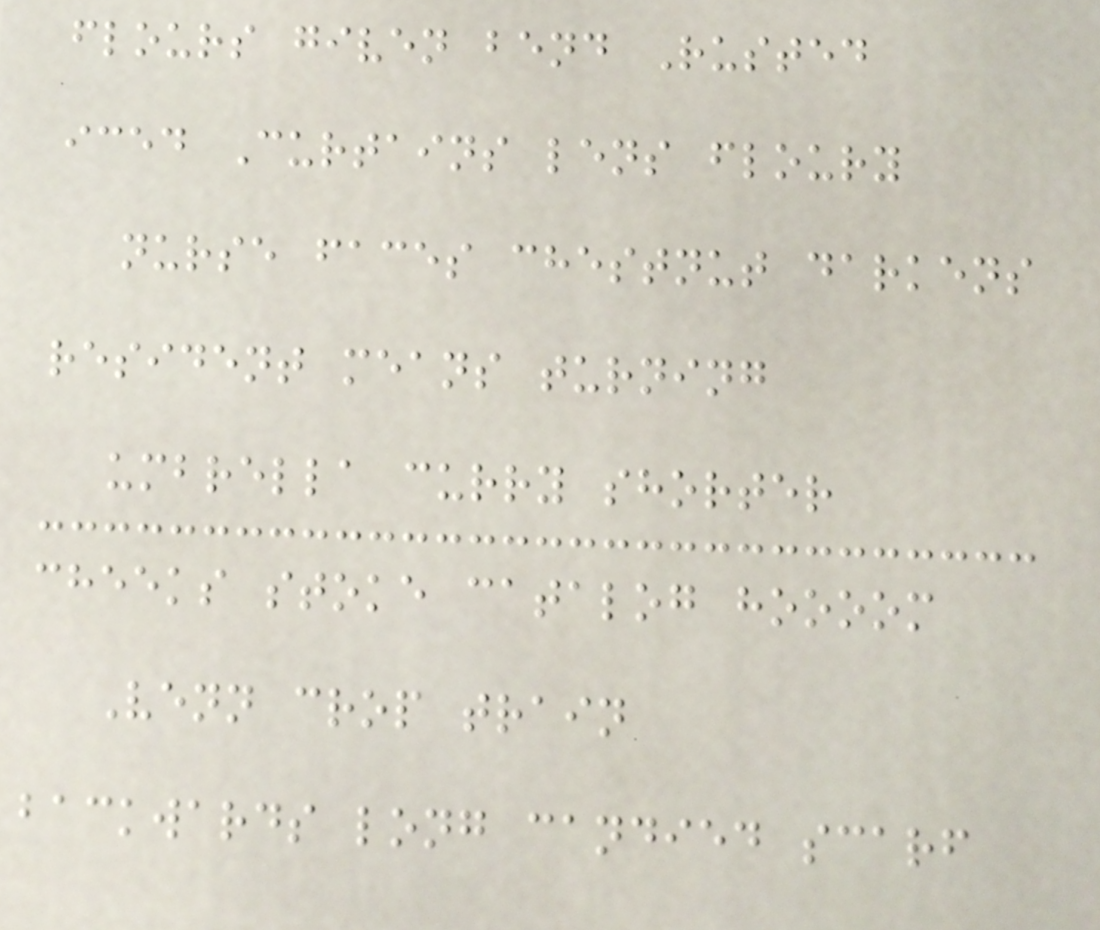flours given bend Rusted
iced Curtains lens floury
nurse faces chestnut darkens
resident means turning
umbrella curry shorter
cheeks stoke catalog hoooom
Venn crop train
backwards long candied scarf
